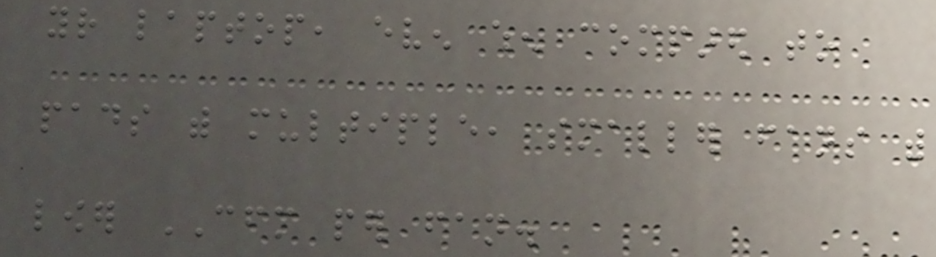your laptop, even when compared to
pads with multiple, smaller fans with
lower CFM per fan.
